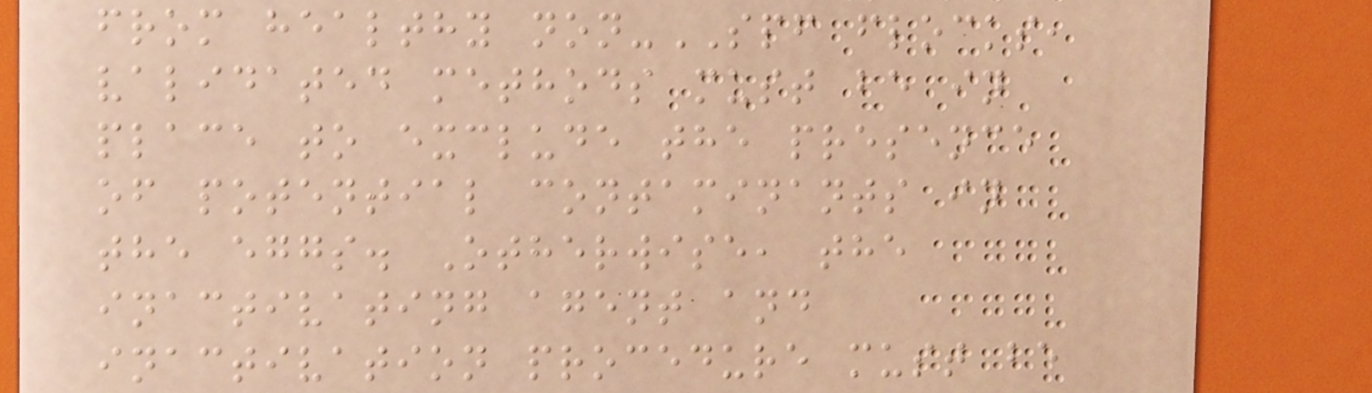from healthy non-SPF flocks,
validated methods must be in
place to exclude the presence
of potential contaminants in
the eggs. Otherwise, the
inactivating agent and
inactivation procedure must be
